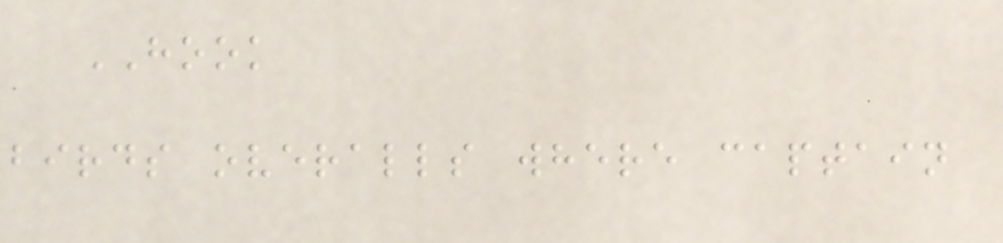HOOK
birds overalls where captain
